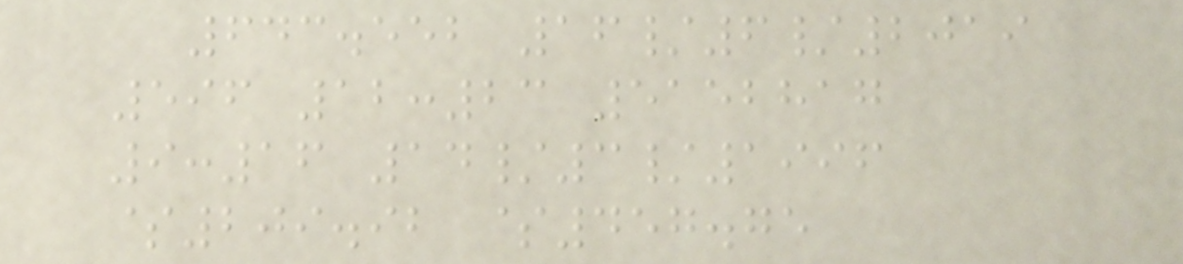643.552 16/6/2019
596 12:23 5152817
9:16 14/3/1996
$209.92 $457.75
